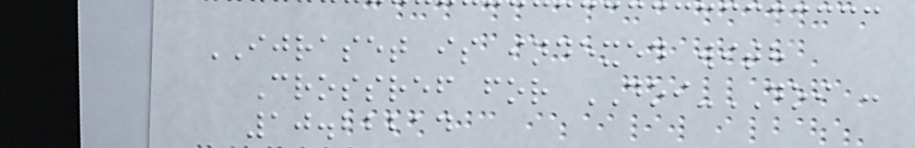IJRASET is indexed with
Crossref for DOI-DOI :
10.22214
